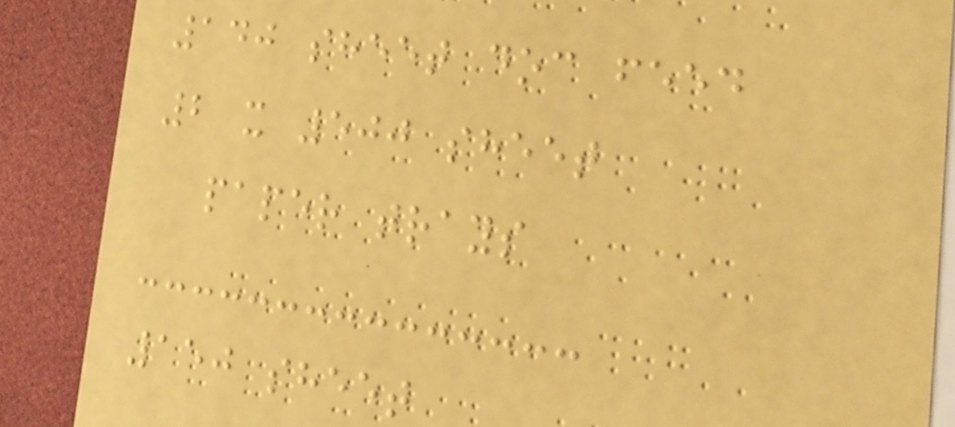140 sheet doc feed
2 x 500 sheet
paper trays
150 sheet
